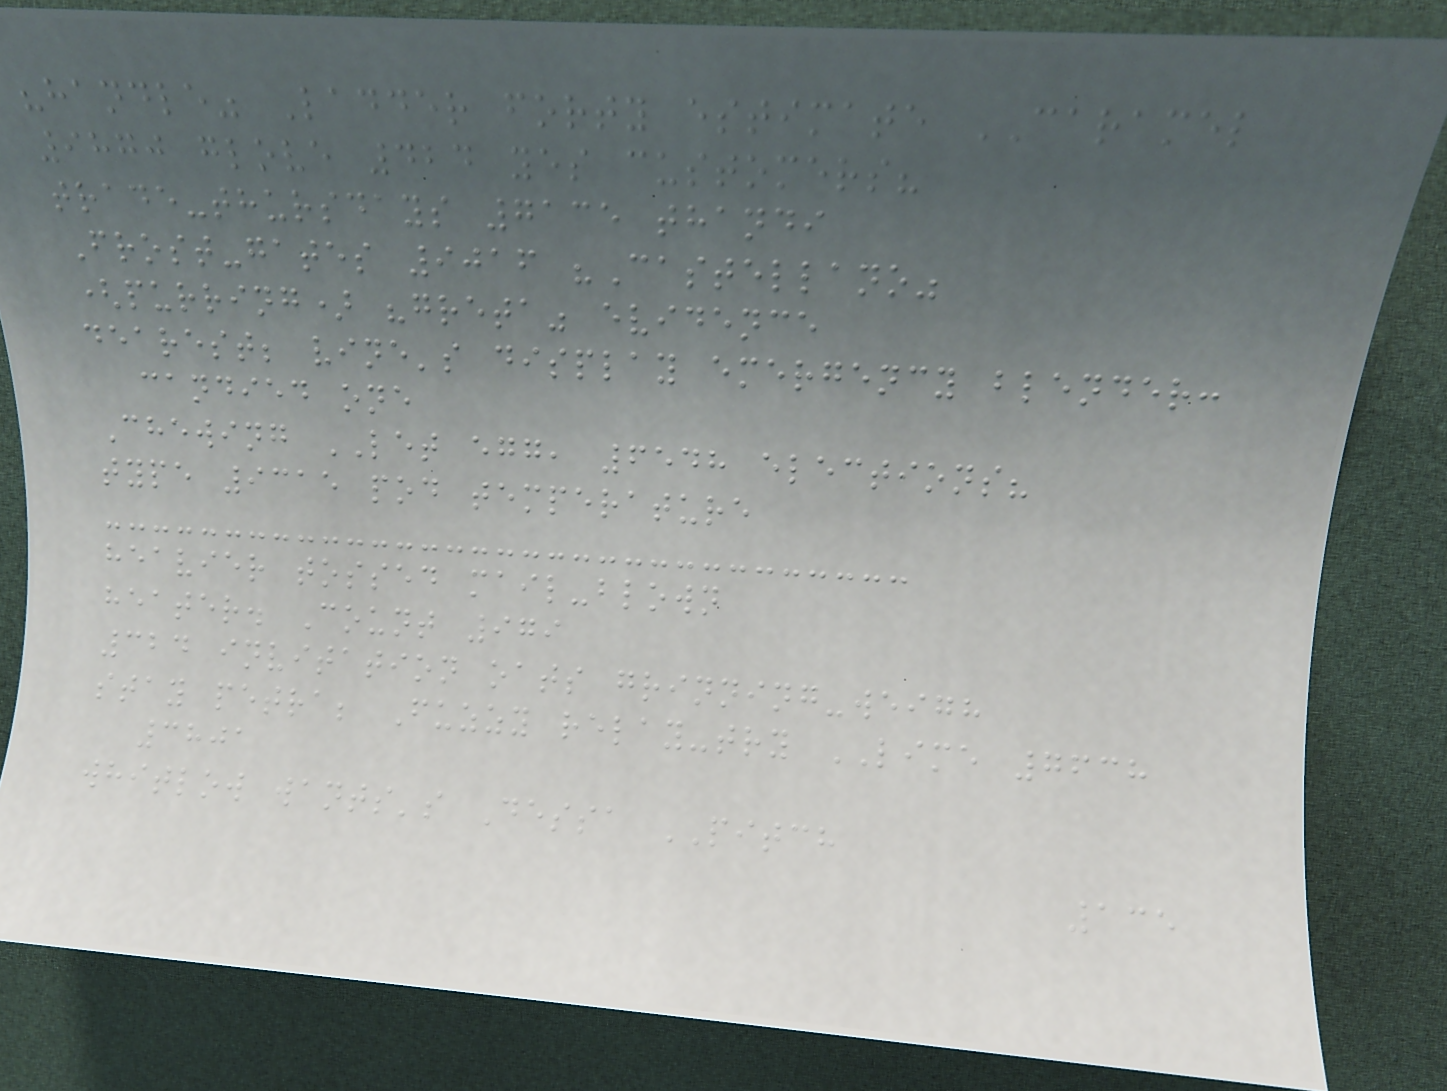"handle" Ladder forty estimate CARAMEL
9870 glove 424 yes customers?
trade-thursdays 7135 thandi
Frost-gates 9016 "Castellano"
(purring) "greta" evidence
dearest; vine's display emergency blender:
candied one
Chewing LET egg, 6548 elections?
type 9315 pod temperature
heavier tossed mail-blown
heater. Count 979
324 invitation oats grinning-weigh
stay petra; Fuzzy relay-try LIME 7638
3801
whitlow wants's Dessa PITCH
135
